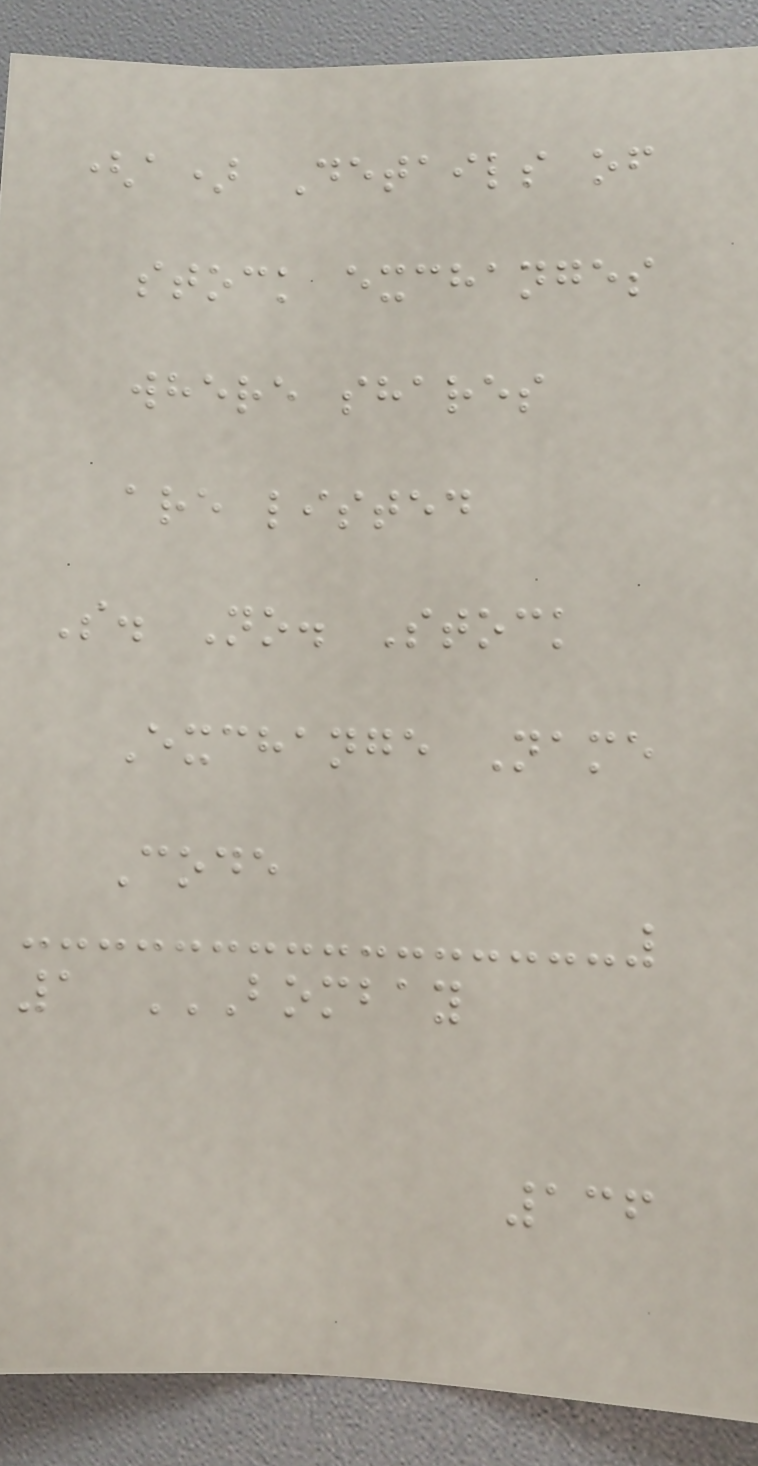(a) Details of
stock exchanges
where shares
are listed
S. No. Stock
Exchange Name
Code
1 BOMBAY
136
